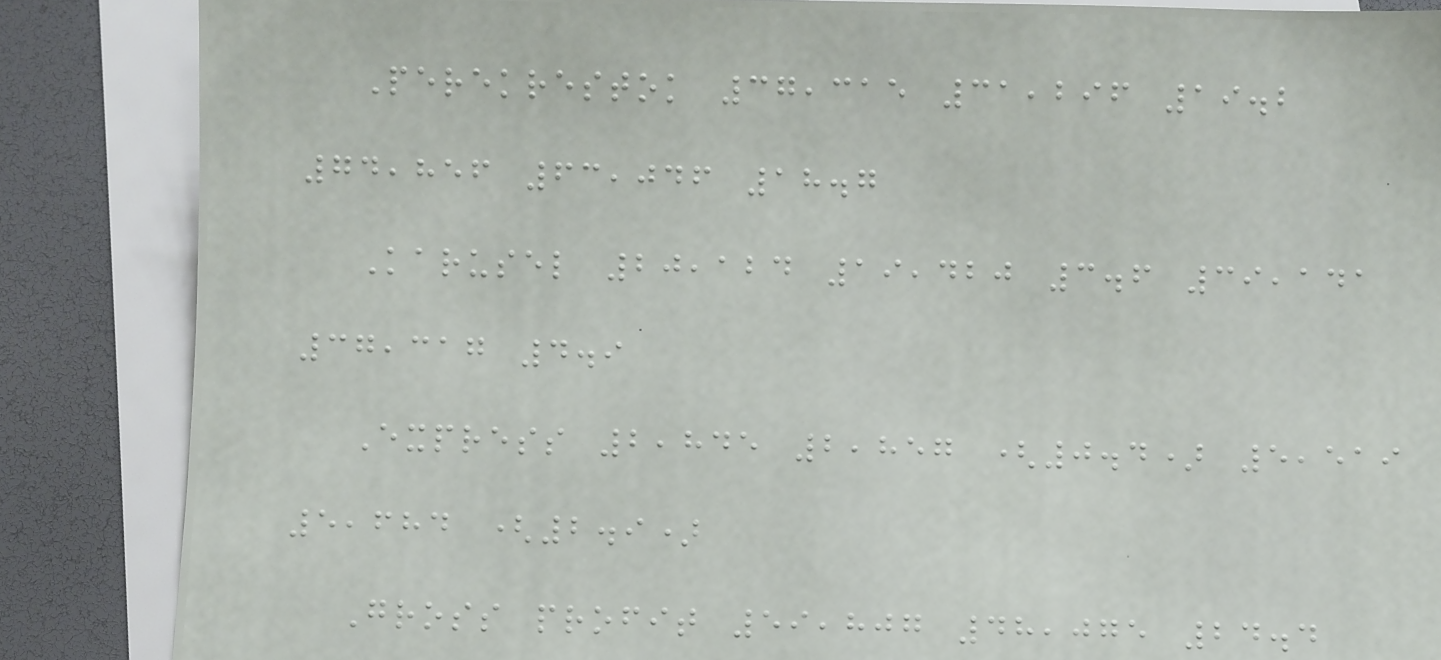Perekrestok 37,315 31,296 19.2
74,856 63,046 18.7
Karusel 20,124 19,420 3.6 39,141
37,317 4.9
Express 2,845 2,857 (0.4) 5,519
5,684 (2.9)
Gross profit 59,807 48,075 24.4
